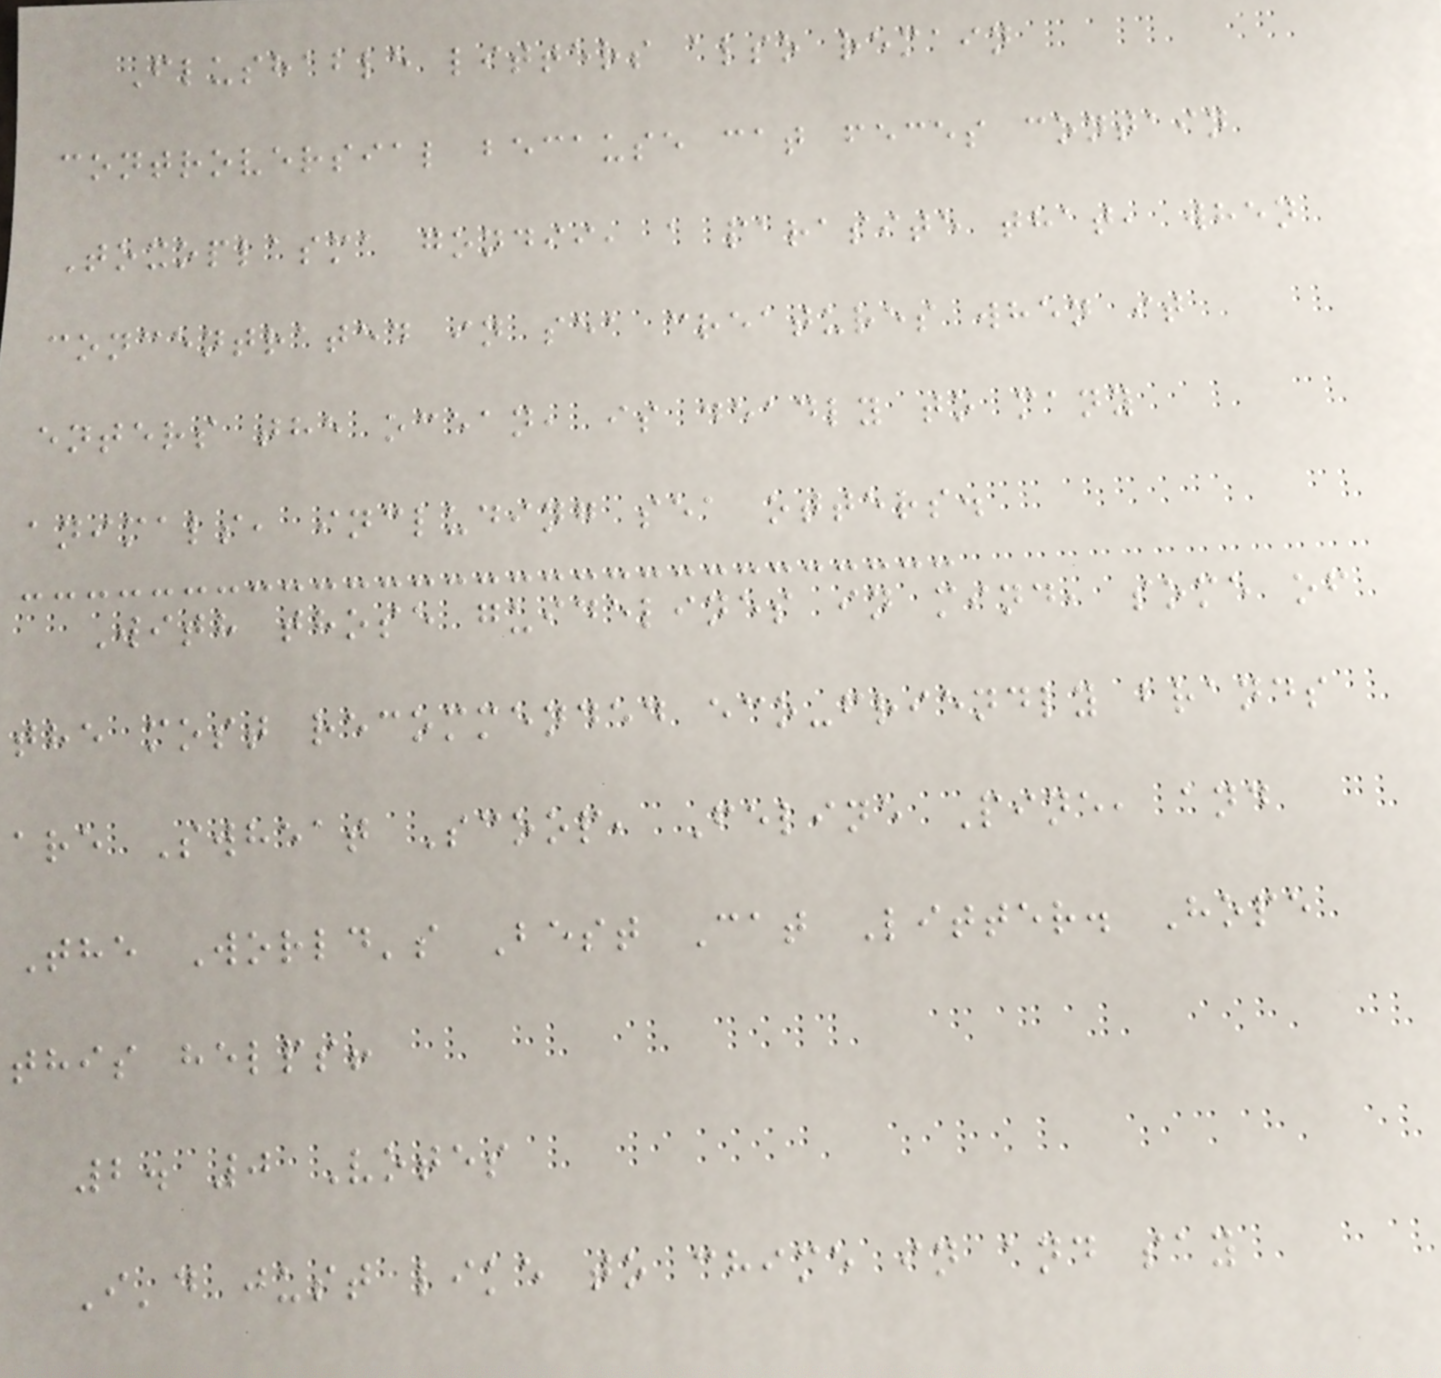Flushable litters also remain
controversial because cat feces contain
Toxoplasma gondii, a parasite that, when
concentrated in sea creatures when it
enters the ocean, is deadly to many
animals, including sea otters.
With those guidelines in mind, some of
the most recommended eco-friendly brands
are Swheat Scoop, Feline Pine, and
The World's Best Cat Litter. Hope
this helps!
2. 0 Votes
I'd just like to chime in and say
